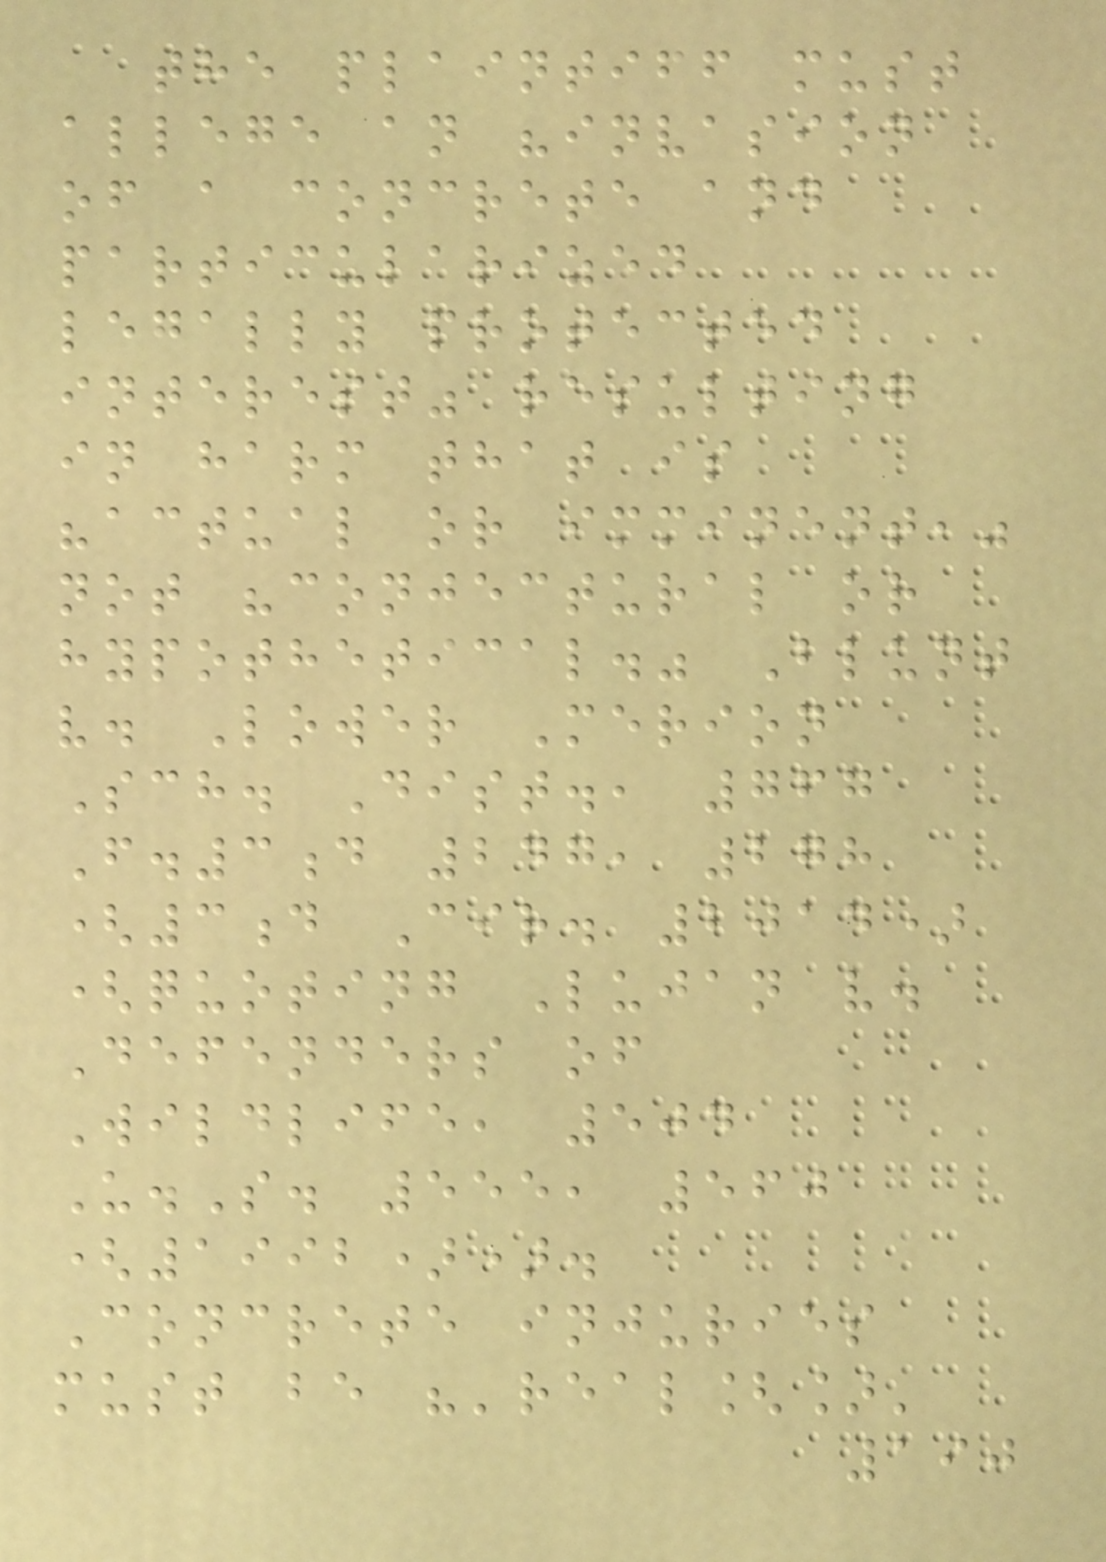the plaintiff must
allege an "invasion
of a concrete and
particularized
legally protected
interest" resulting
in harm that is
"actual or imminent,"
not "conjectural or
hypothetical." Blunt
v. Lower Merion
Sch. Dist., 767
F.3d 247, 278
(3d Cir. 2014)
(quoting Lujan v.
Defenders of
Wildlife, 504
U.S. 555, 560
(1992)).
Concrete injuries
must be "'real[]'
190
